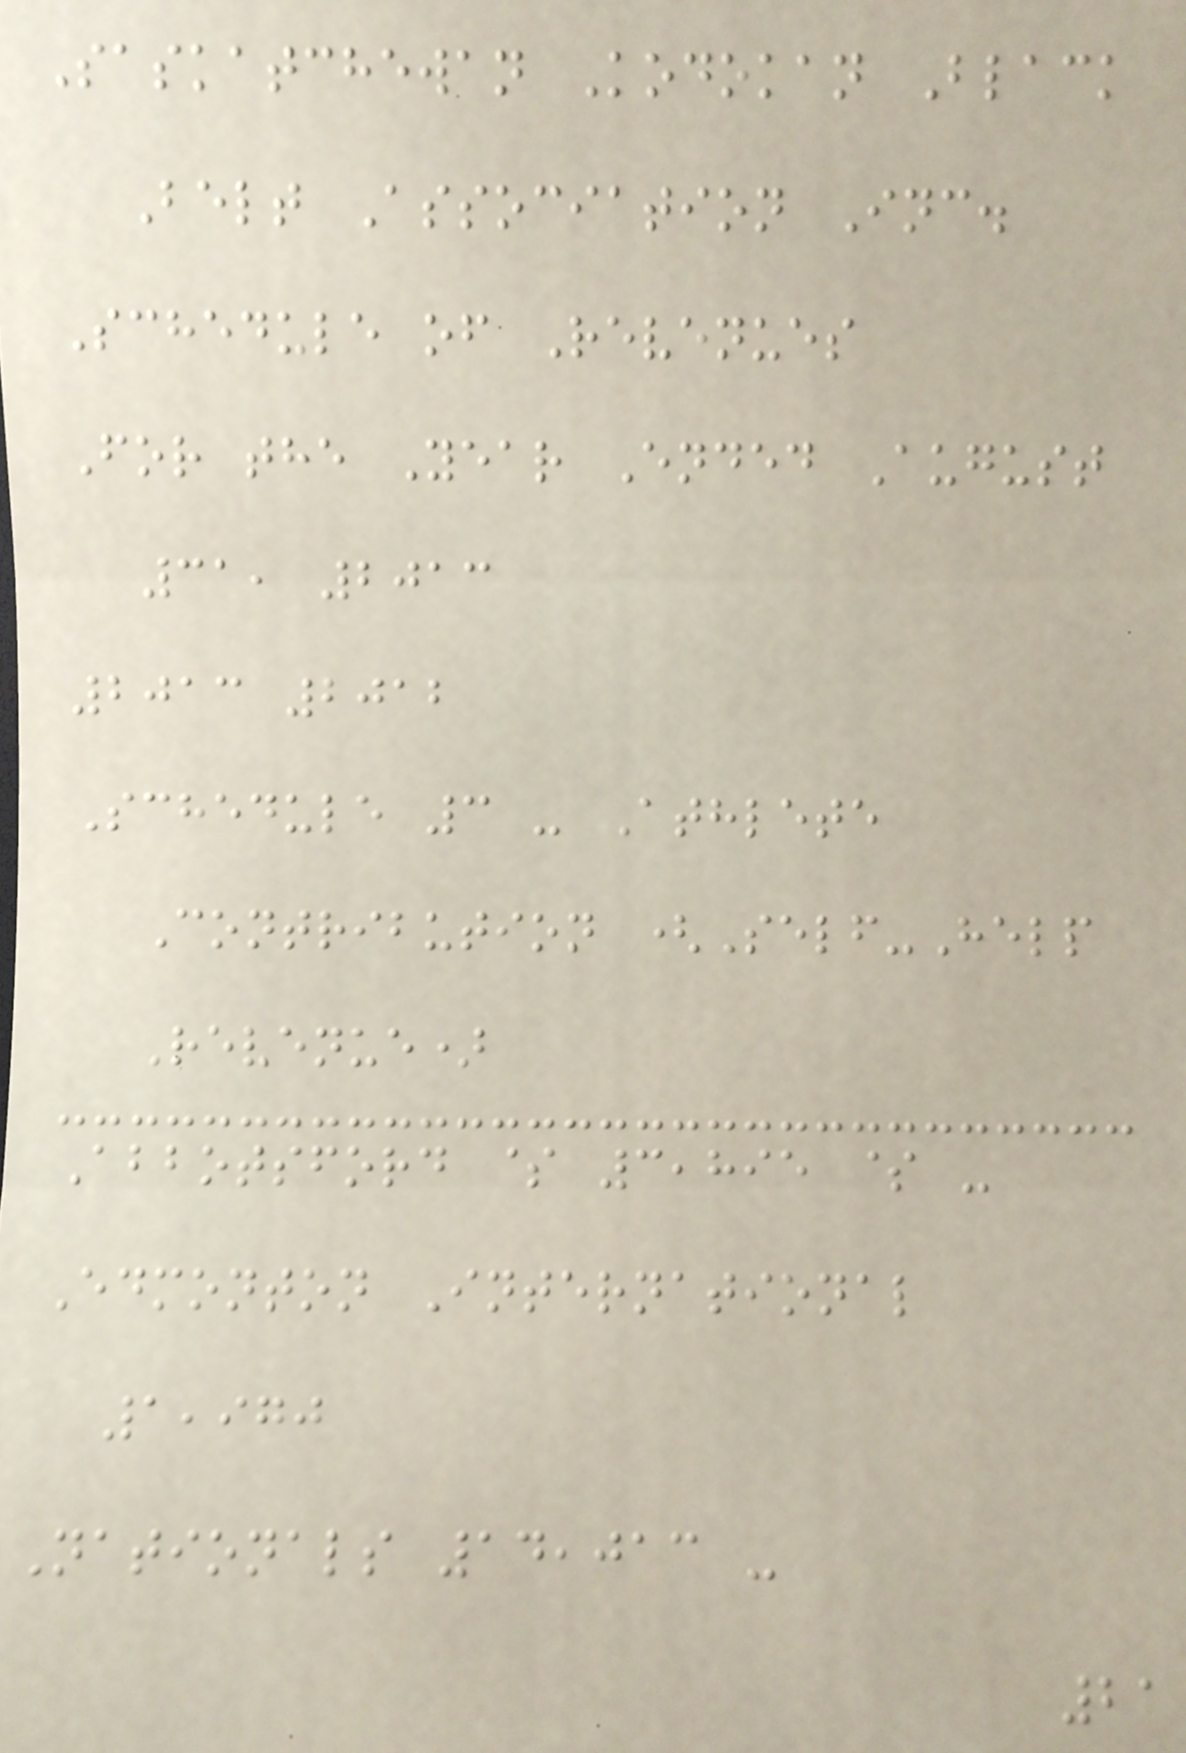Saskatchewan Kodokan Black
Belt Association Inc.
Schedule of Revenues
For the Year Ended August
31, 2013
2013 2012
Schedule 3 - Athlete
Contribution (Self-Help
Revenue)
Abbotsford $ 3,895 $ -
Edmonton International
1,970
Nationals 14,013 -
21
